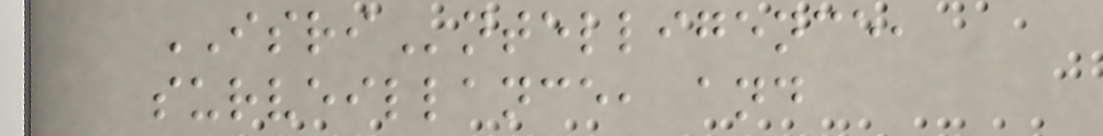ISRIntelligence,
surveillance, and
